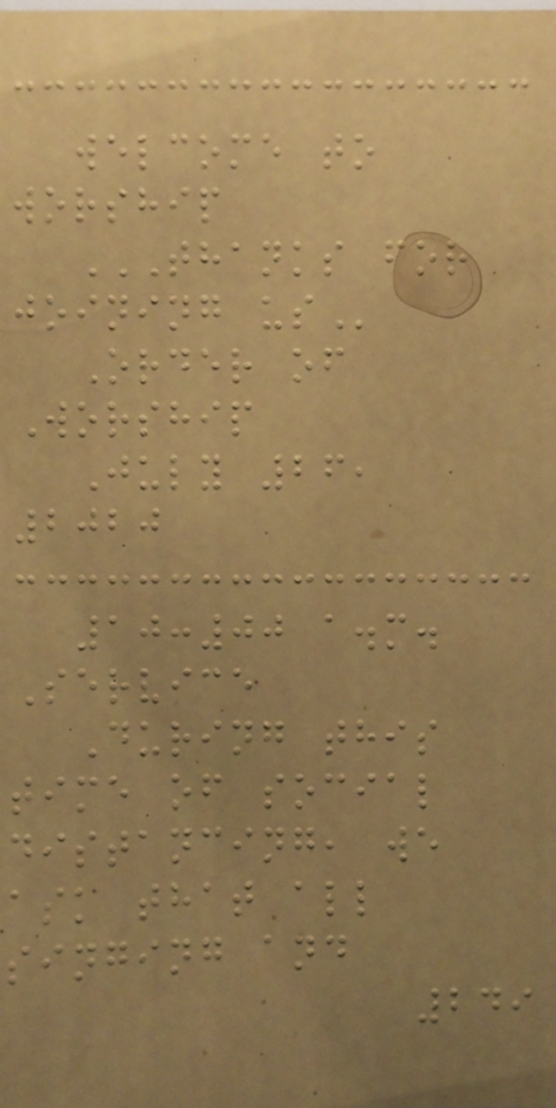welcome to
worship
THANKS FOR
JOINING US
Order of
Worship
July 26,
2020
10:00 a.m.
Service
During this
time of social
distancing, we
ask that all
singing and
249
